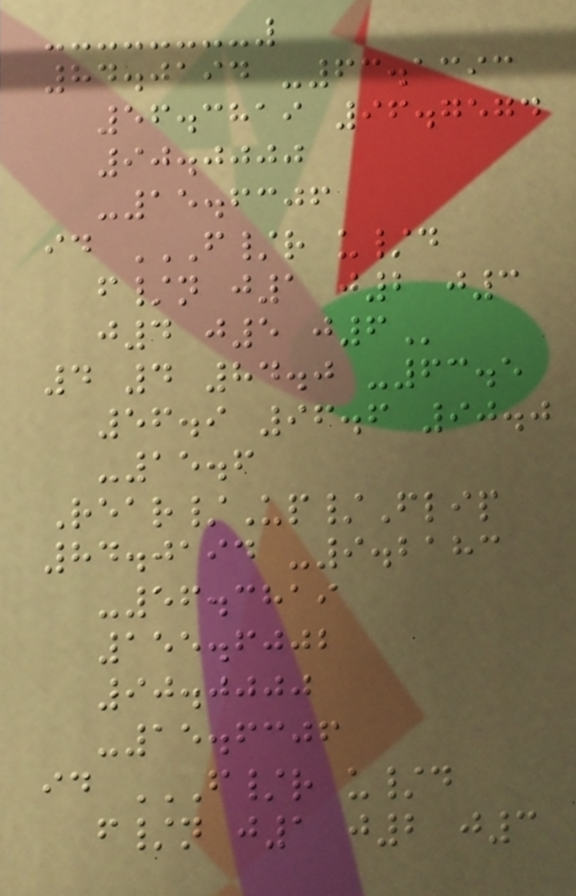84.0194 -63.1393
56.3819 96.7574
90.0000
-15.6306
id F/R U/D
F/N J1 J2 J3
J4 J5 J6
4 4 84.0 -63.5
56.9 96.6 90.0
-15.6
Rear/Up/Flip
84.0194 -9.2183
-56.3819
155.6002
90.0000
-15.6306
id F/R U/D
F/N J1 J2 J3
